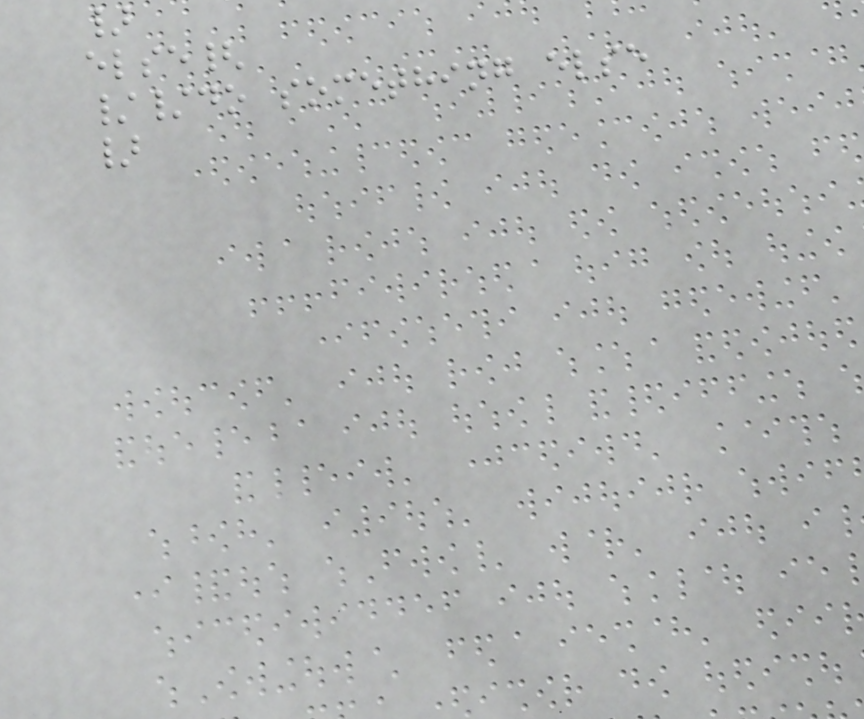}
else{
//do something else
}
